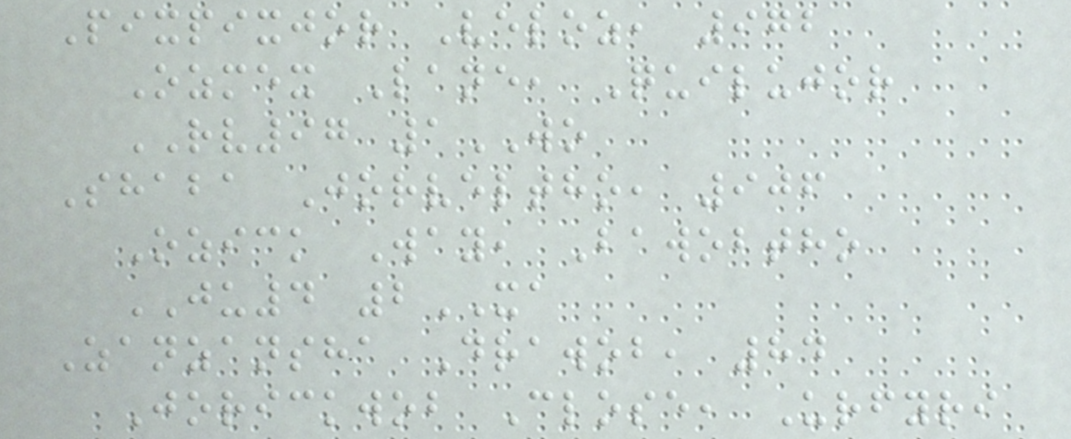Pixpixjor Veloz, 972
Ozmex Lane, Quilujor
RV97 1WO
Shaba Jorveltho, 906
Ozick Way, Bawobtho
JU4 2XA
Zanzansha Drawob, 84
Jorickwob Close, Urfyri
